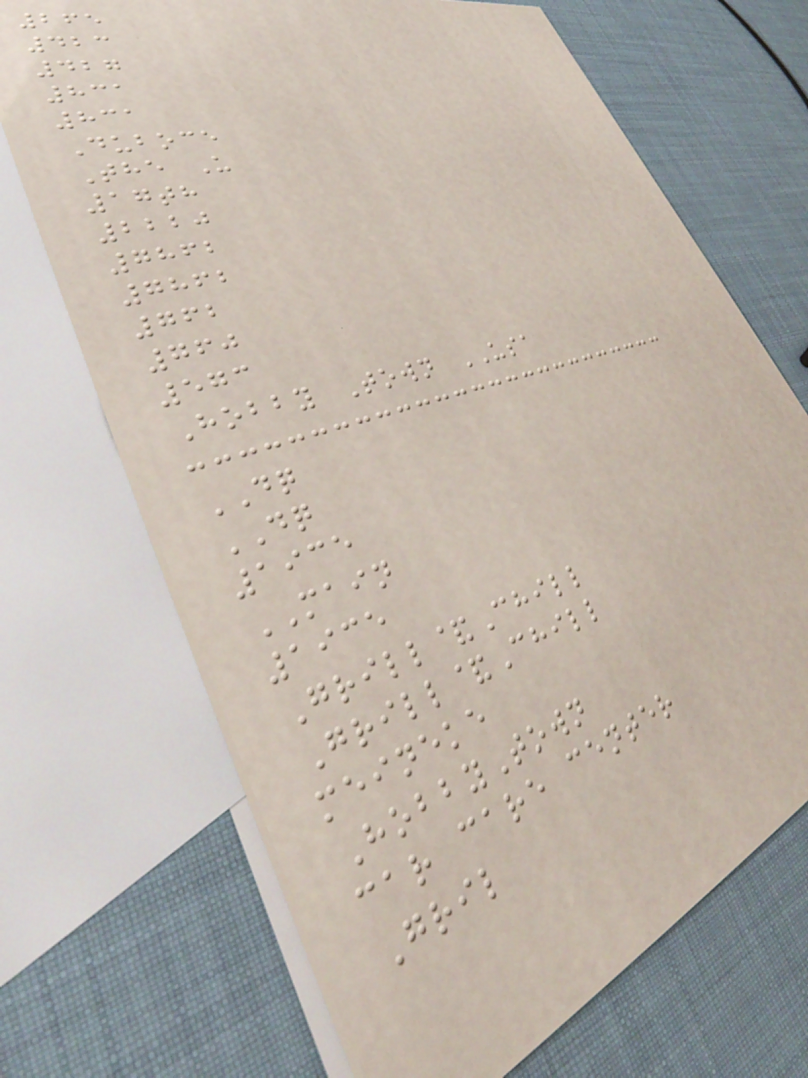265
423
427
831
831
Duboce
The U
17th
2220
7862
7862
762
760
573
Hobby Town USA
DQ
DQ
1935
MAIN
1935
Grill&Chill
Grill&Chill
meineke
HobbyTown
car care center
Gril
